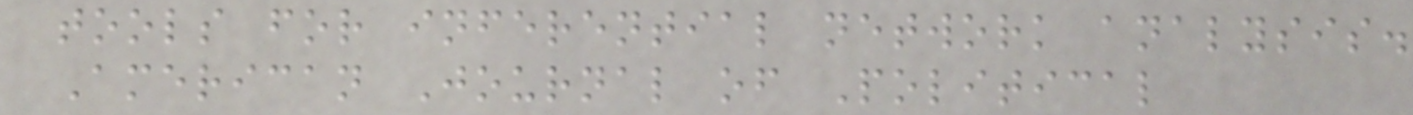tools for inferential network analysis.
American Journal of Political
